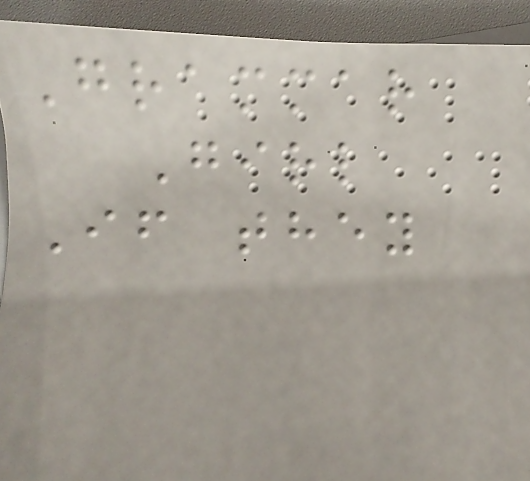Grammar
Girl
If they
